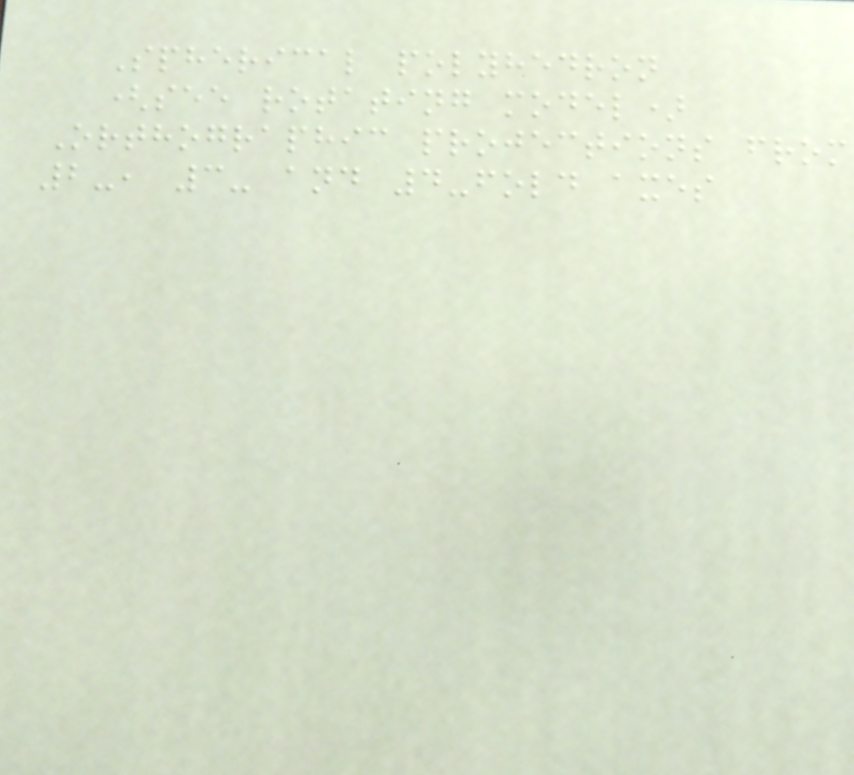Spherical polyhedron
(see rotating model)
Orthographic projections from
2-, 3- and 4-fold axes
